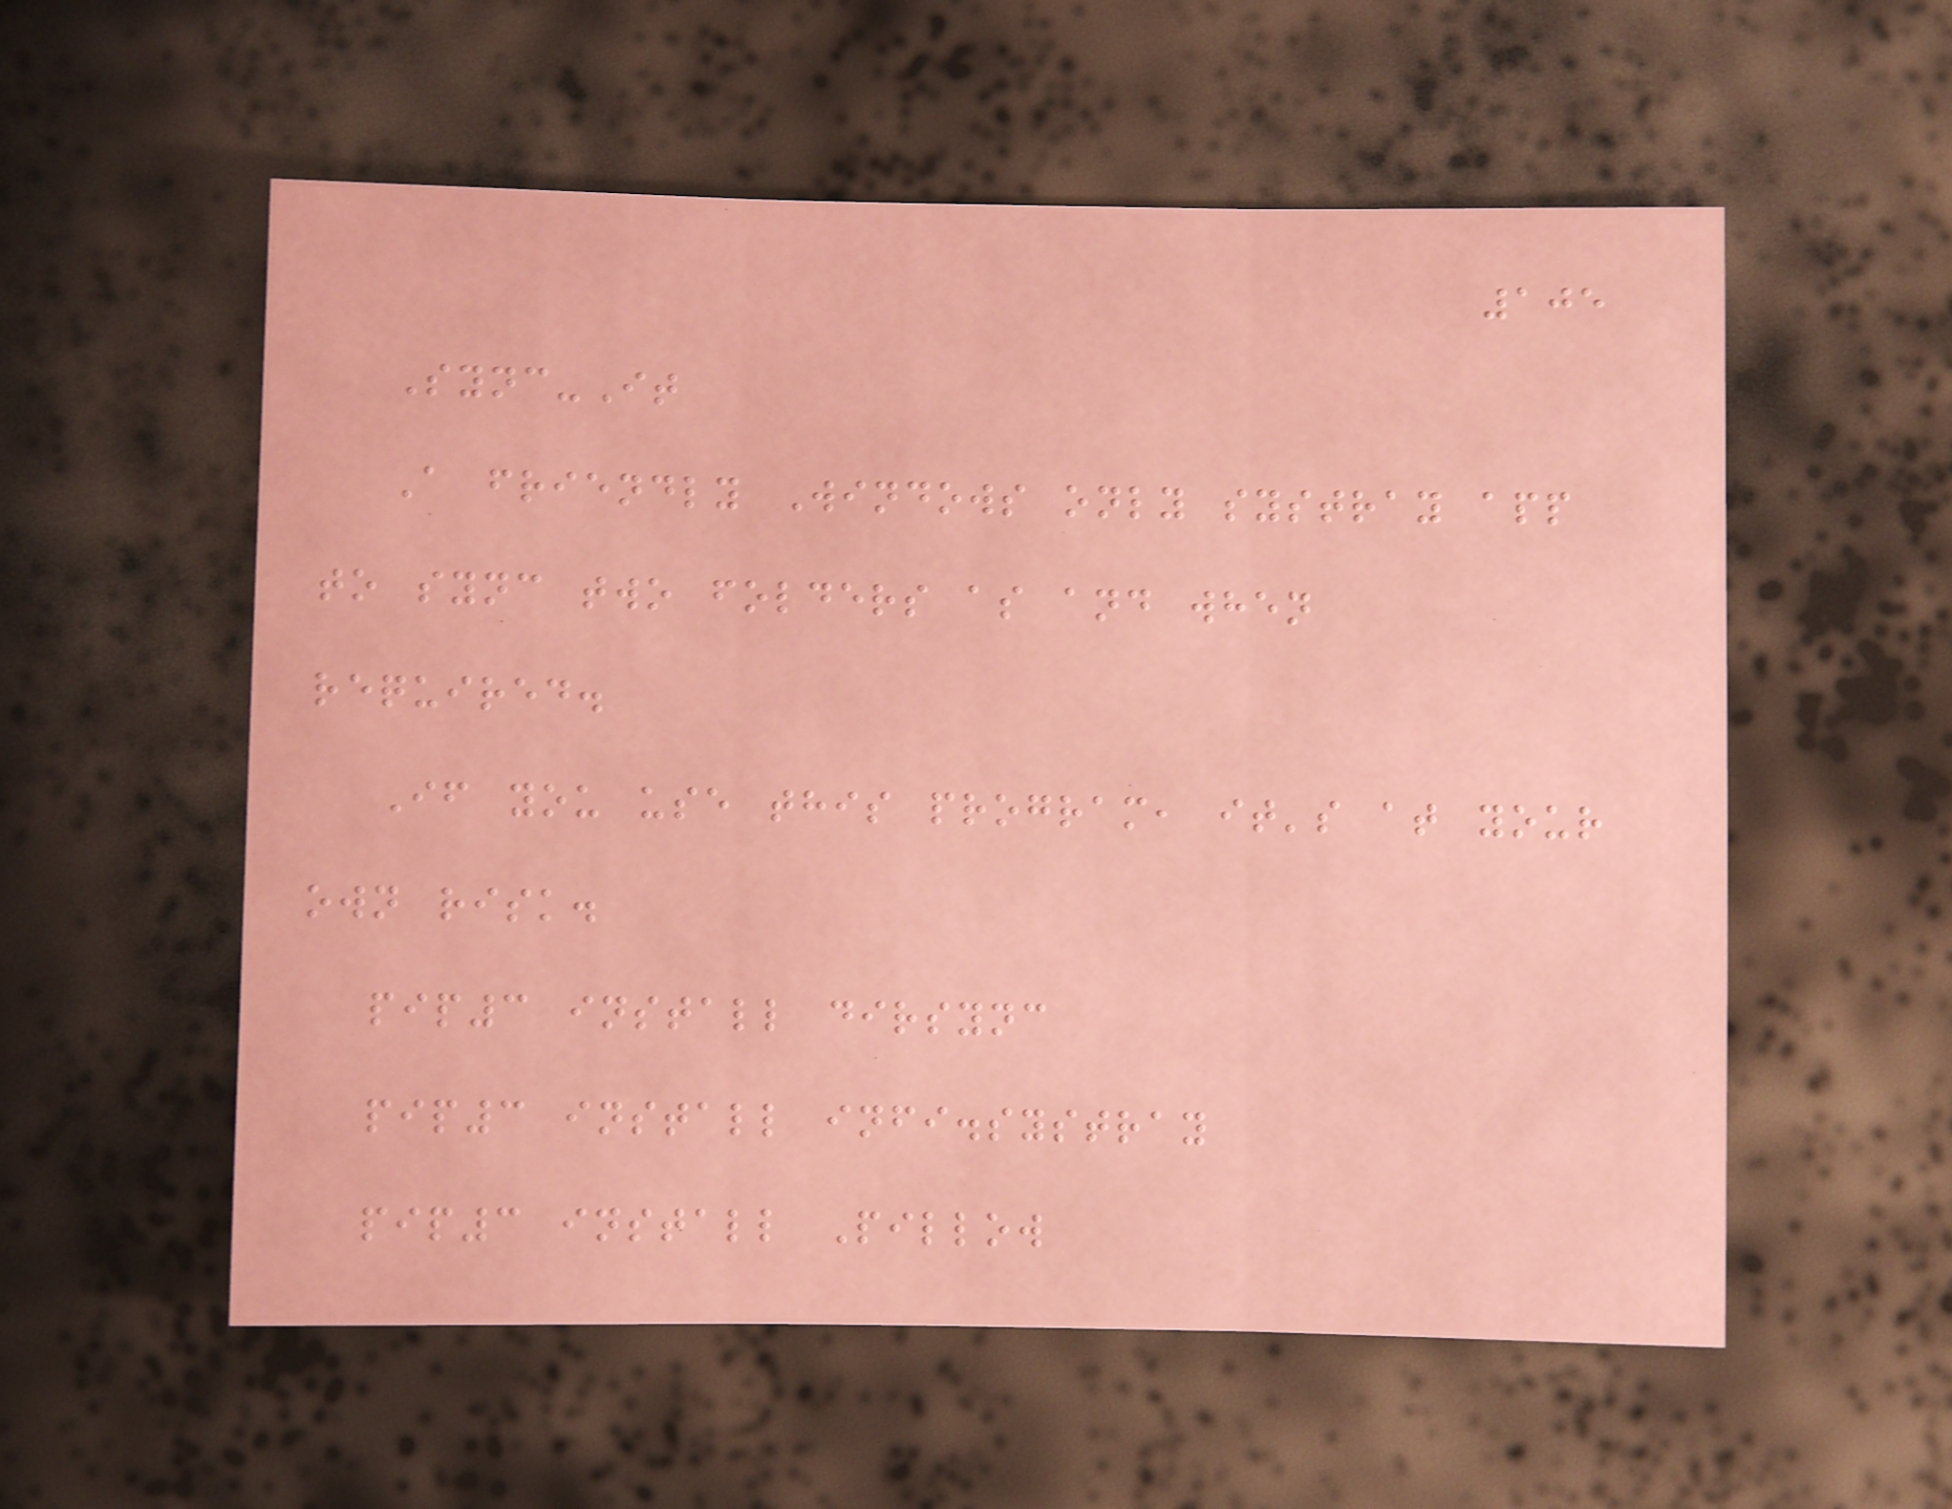105
Sync-It
A friendly Windows only systray app
to sync two folders as and when
required.
If you use this program, it's at your
own risk.
pip3 install dirsync
pip3 install infi.systray
pip3 install Pillow
